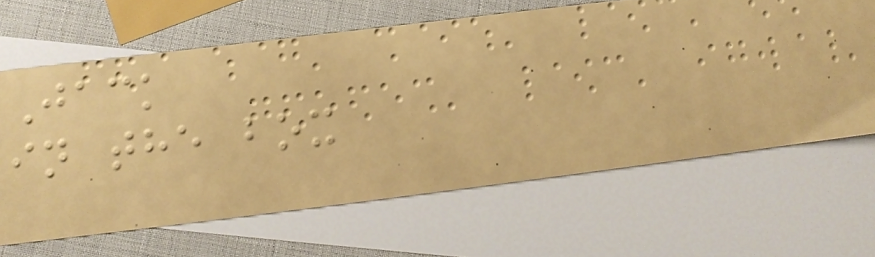Jack
in the box
